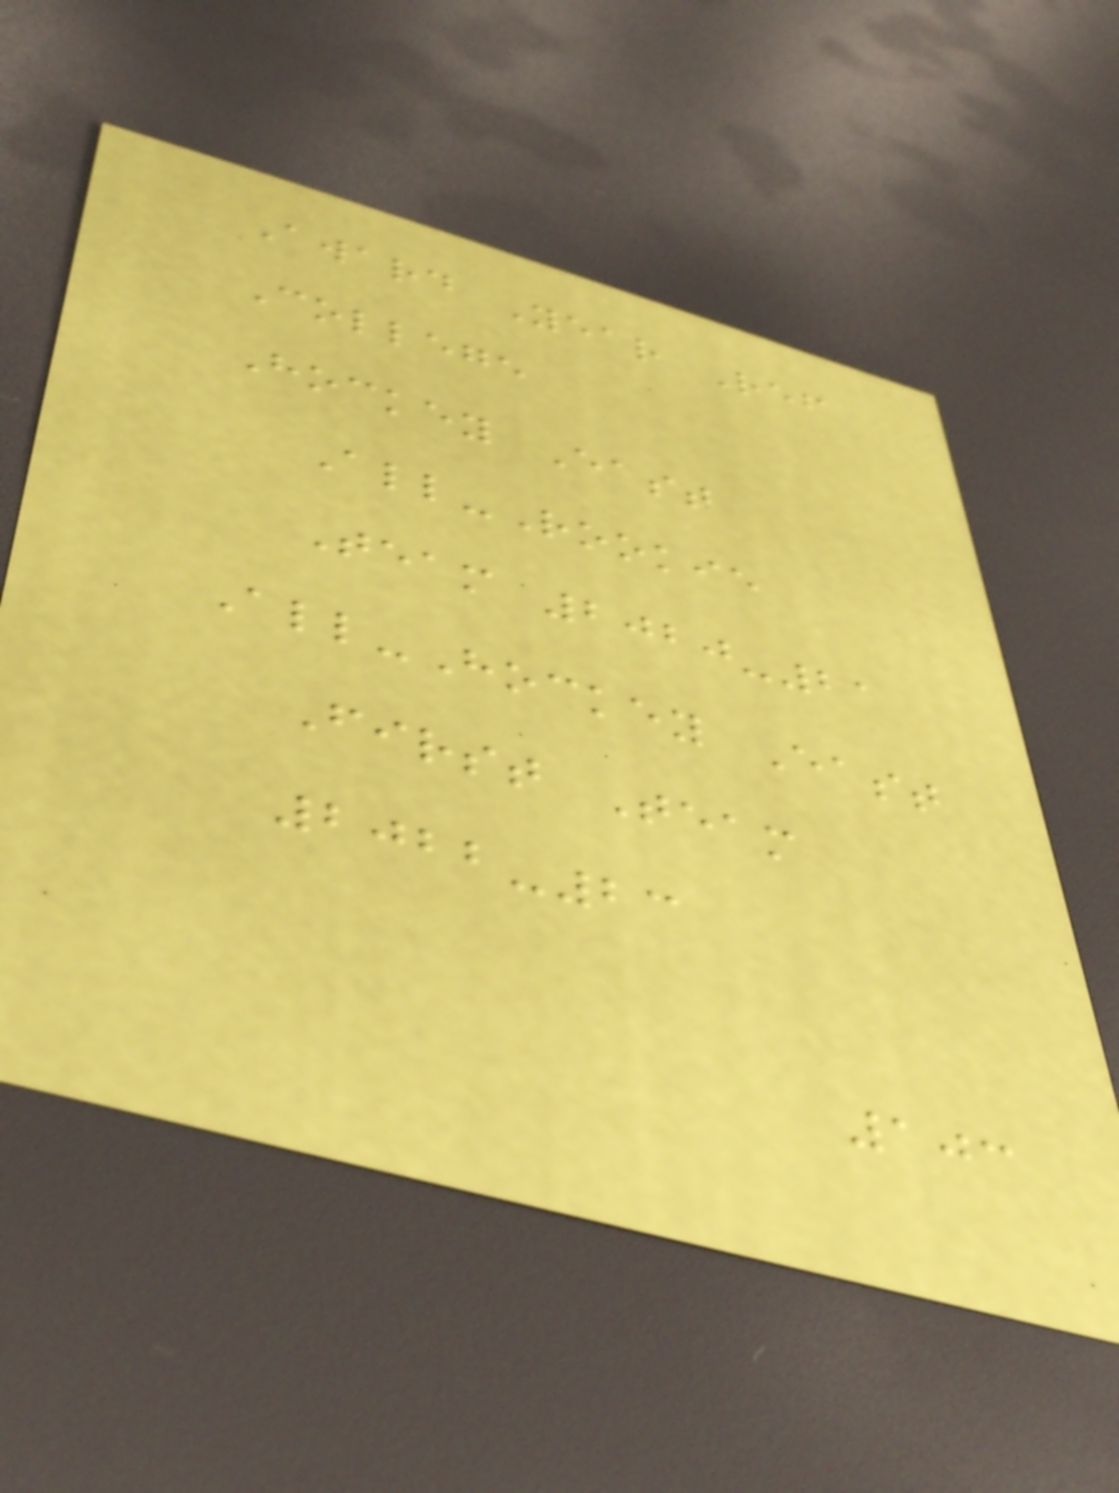Award Year Ref
College
Hockey East
All-Rookie
Team 2020-21
All-Hockey East
First Team
2022-23
103
